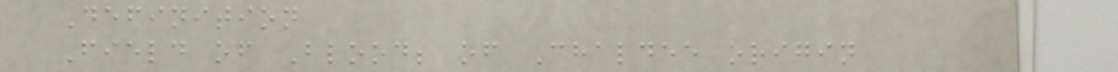Definition
Field of Blood; of Chaldee origin
